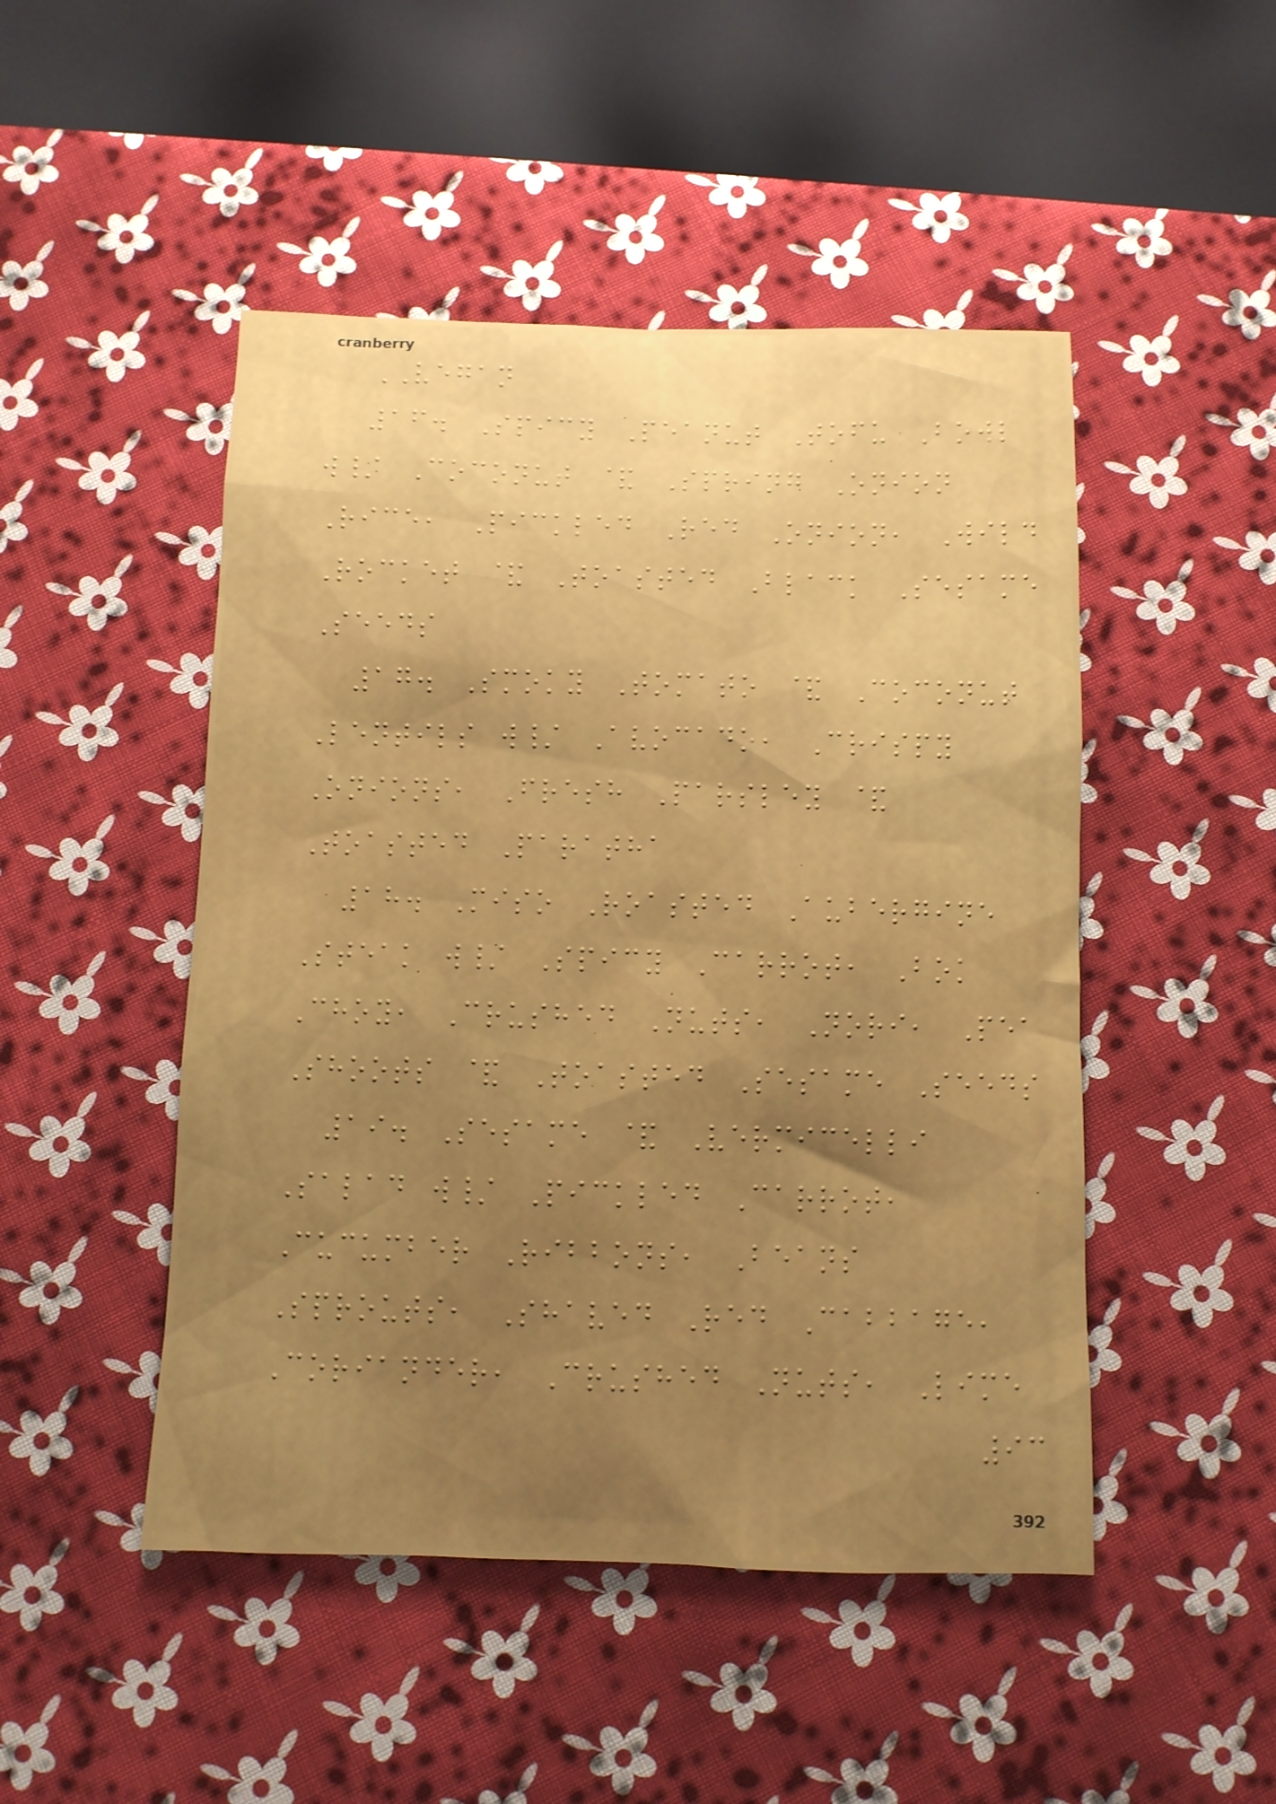VEGAN
16. Spicy Peanut Tofu Bowl
w/ Coconut & Spring Onion
Rice, Pickled Red Onion, Wild
Rocket & Toasted Black Sesame
Seeds
17. Smoky Tomato & Coconut
Lentils w/ Avocado, Crispy
Onions, Fresh Parsley &
Toasted Paratha
18. Miso Roasted Aubergine
Steak w/ Spicy Carrot, Bok
Choy, Crushed Nuts, Nori, Pea
Shoots & Toasted Sesame Seeds
19. Sesame & Vermicelli
Salad w/ Pickled Carrot,
Cucumber Ribbons, Beans
Sprouts, Shaved Red Cabbage,
Coriander, Crushed Nuts, Lime
93
